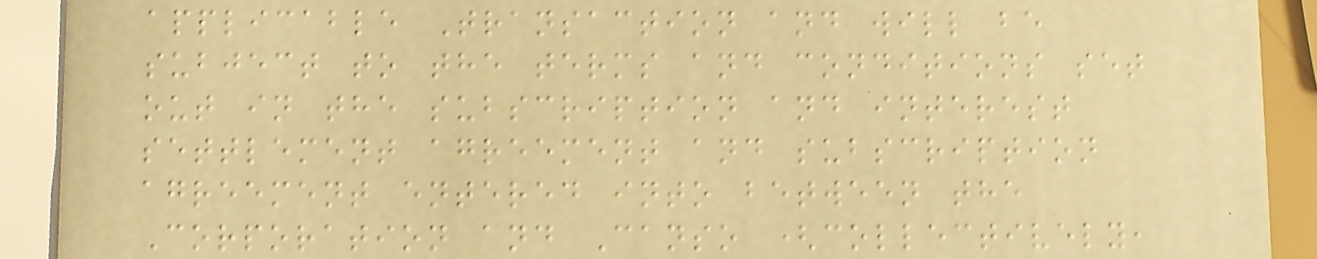applicable Transaction and will be
subject to the terms and conditions set
out in the subscription and interest
settlement agreement and subscription
agreement entered into between the
Corporation and Canso (collectively,
